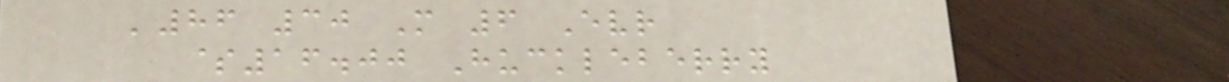'86 30 M 6 Evr
$16.00 Huckleberry
